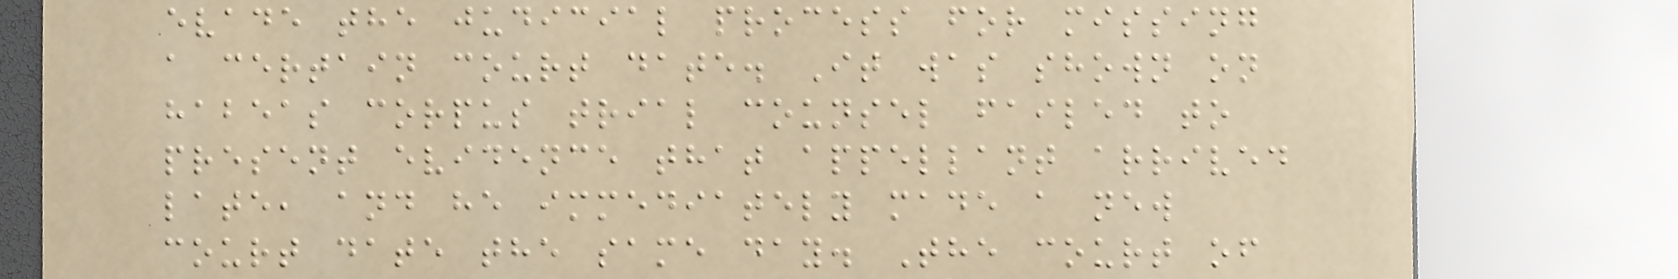evade the judicial process for missing
a certain court date. It was shown on
habeas corpus trial counsel failed to
present evidence that appellant arrived
late, and he immediately made a new
court date the same day. The court of
